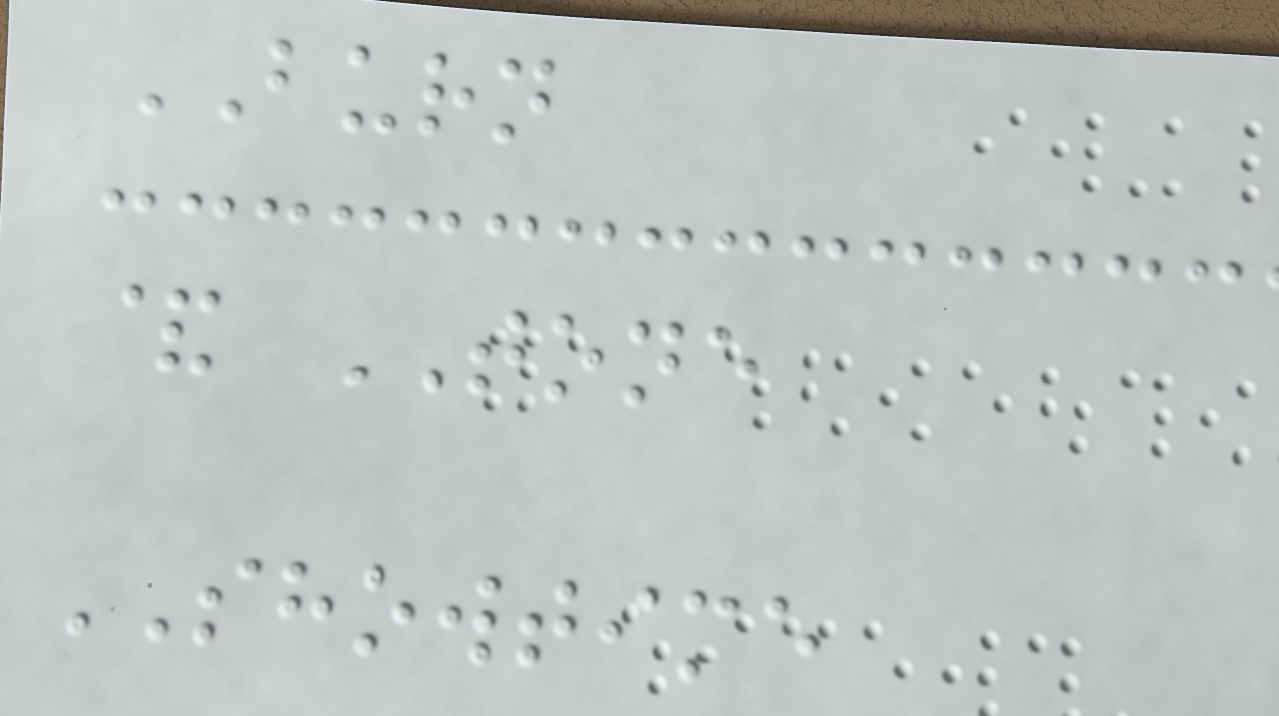BURN
& TONE
SHOWTIME
